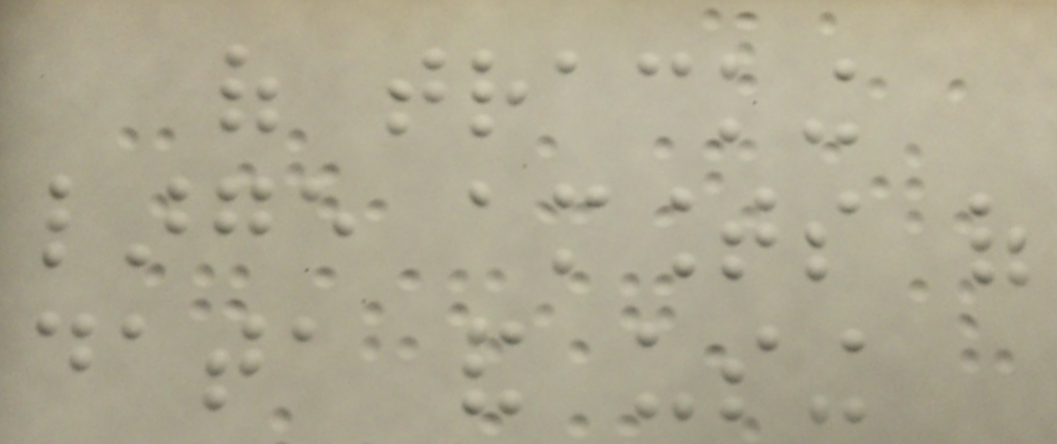of tracking
large amounts of
data and using
